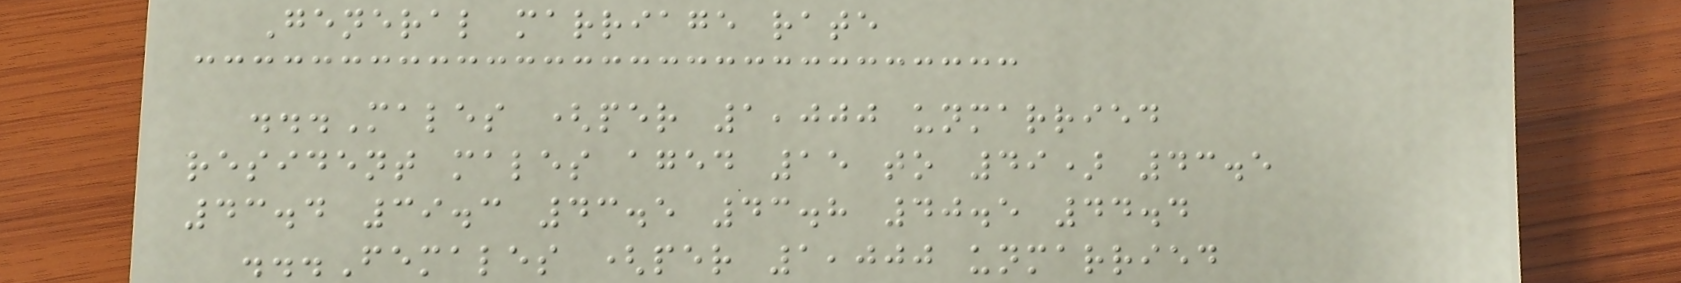General marriage rate
...Males (per 1,000 unmarried
resident males aged 15 to 49) 43.5
43.4 39.3 43.5 43.8 40.5 44.4
...Females (per 1,000 unmarried
